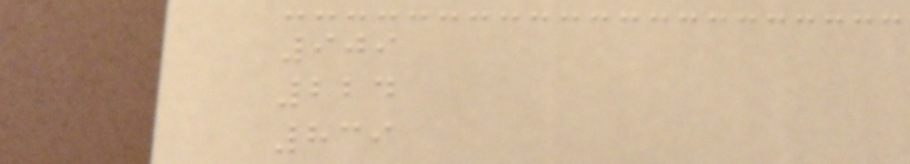909
224
839
